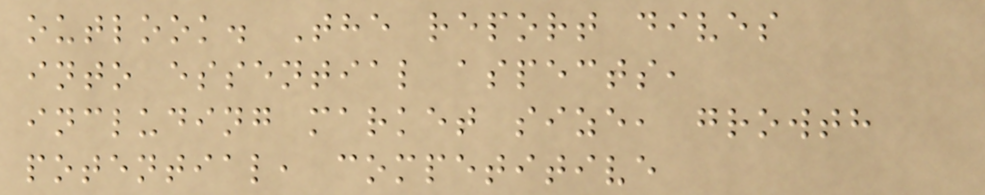outlook. The report dives
into essential aspects,
including market size, growth
potential, competitive
